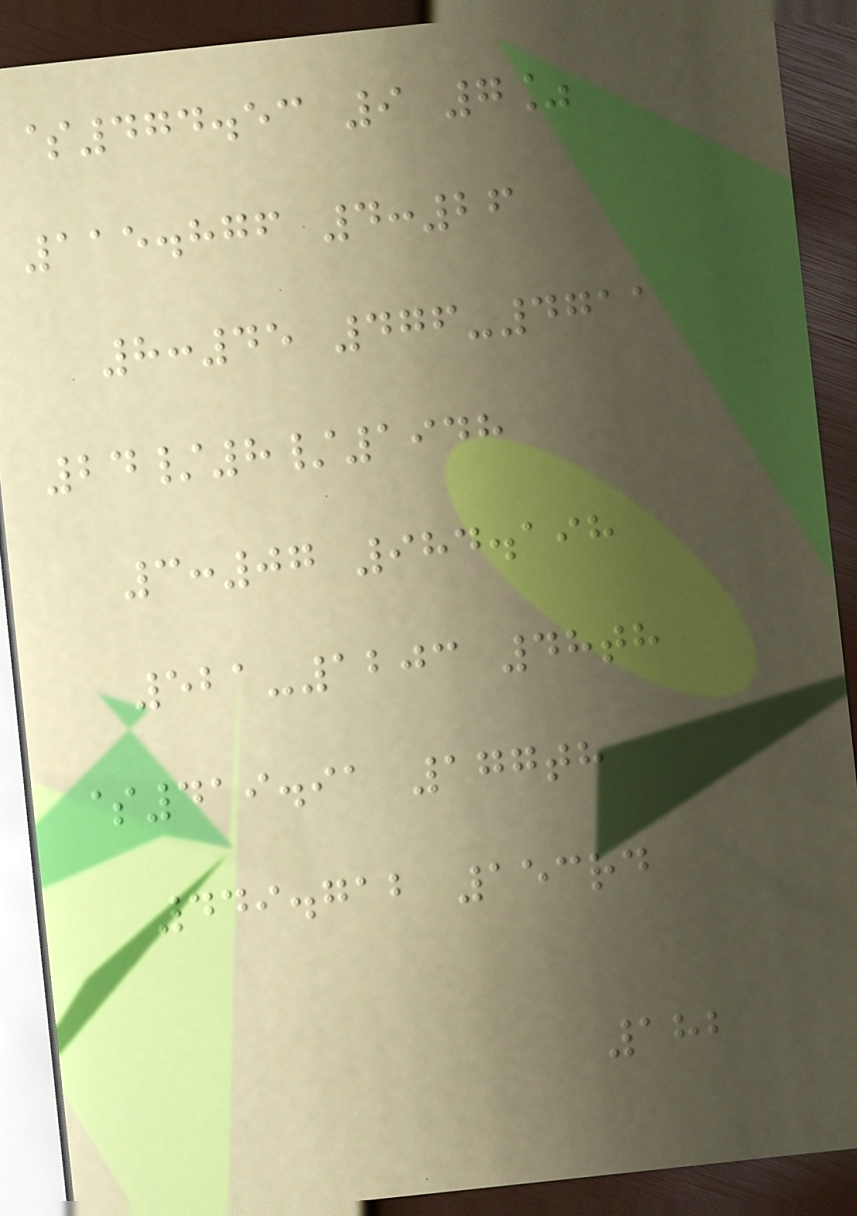$474.53 9 7%
115.876 4:26
8:45 476-4711
24/8/1948
3:07 984.198
521-1203 48th
$419.91 177th
449.712 153rd
182
